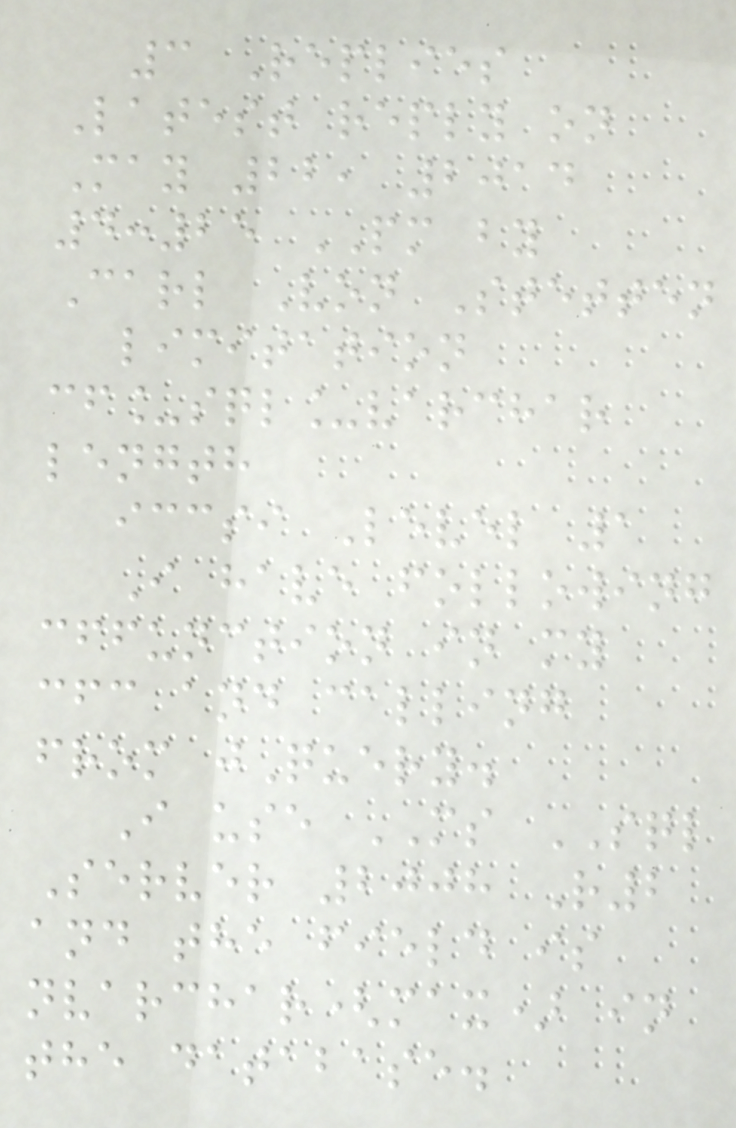3 Replies
Latest reply on
May 22, 2014
4:25 PM by
Carl Von Stetten
limitation
cf_sql_varchar
length
iccsi Level 1
I have following
cffunction in my
cfc and calling
from jQuery.
I use MS SQL
Server 2008 R2
and the field is
nvarchar(max) in
the database.
